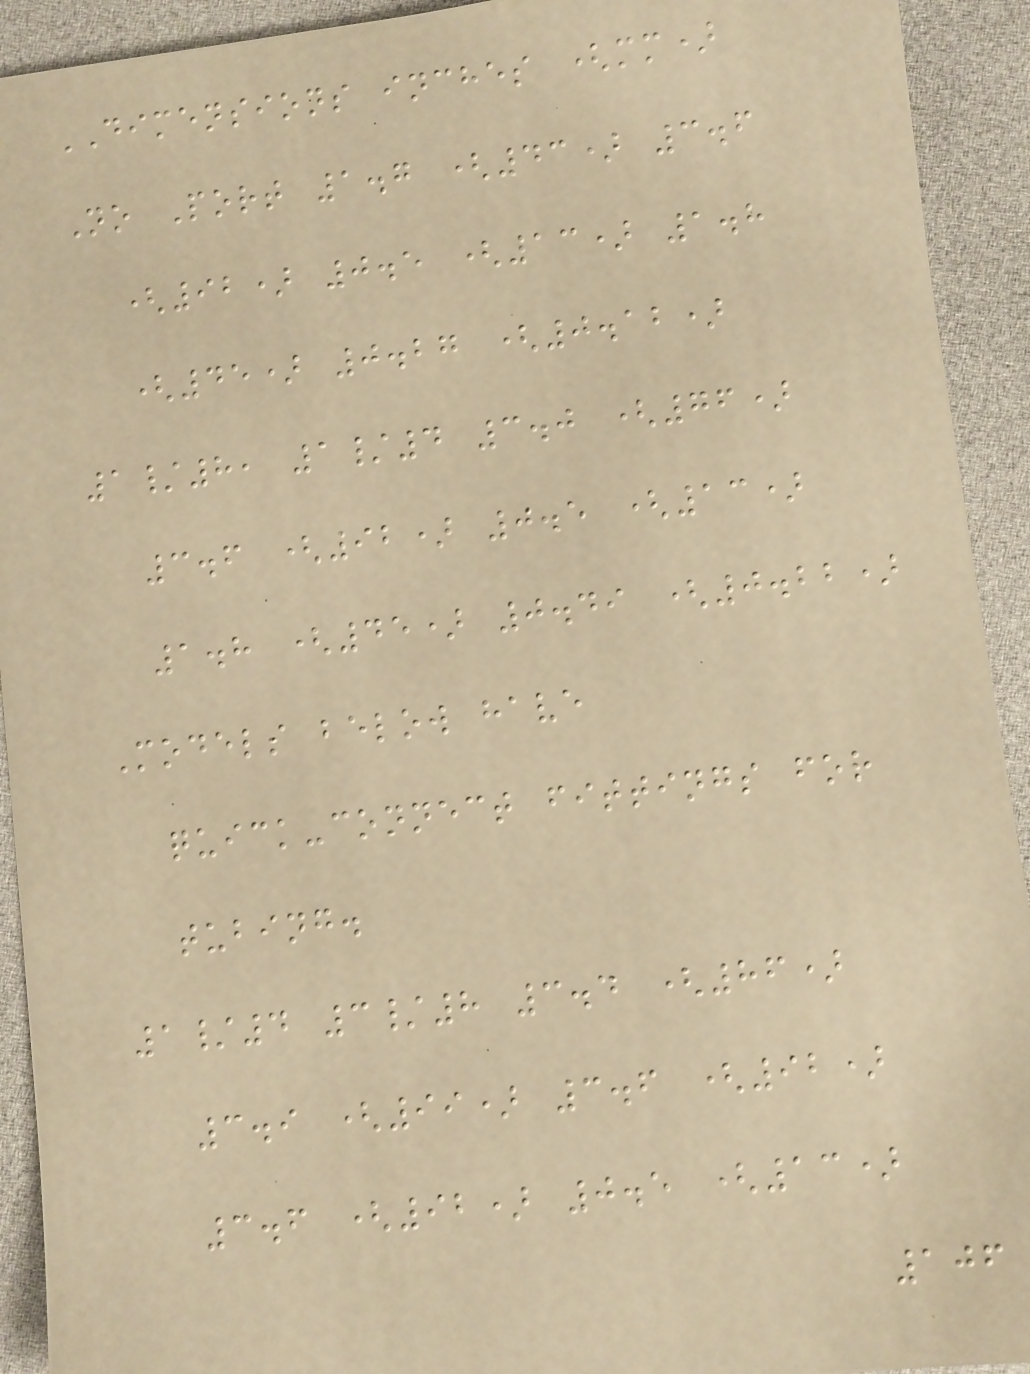DIMENSIONS inches (mm)
No Port 1.7 (43) 3.6
(92) 0.5 (13) 1.8
(45) 0.27 (0.12)
1/8, 1/4 3.0 (76)
3.6 (92) 0.5 (13)
1.8 (45) 0.49 (0.22)
Models below have
quick-connect fittings for
tubing.
1/4 3/8 3.4 (86)
3.9 (99) 3.6 (92)
3.6 (92) 0.5 (13)
106
